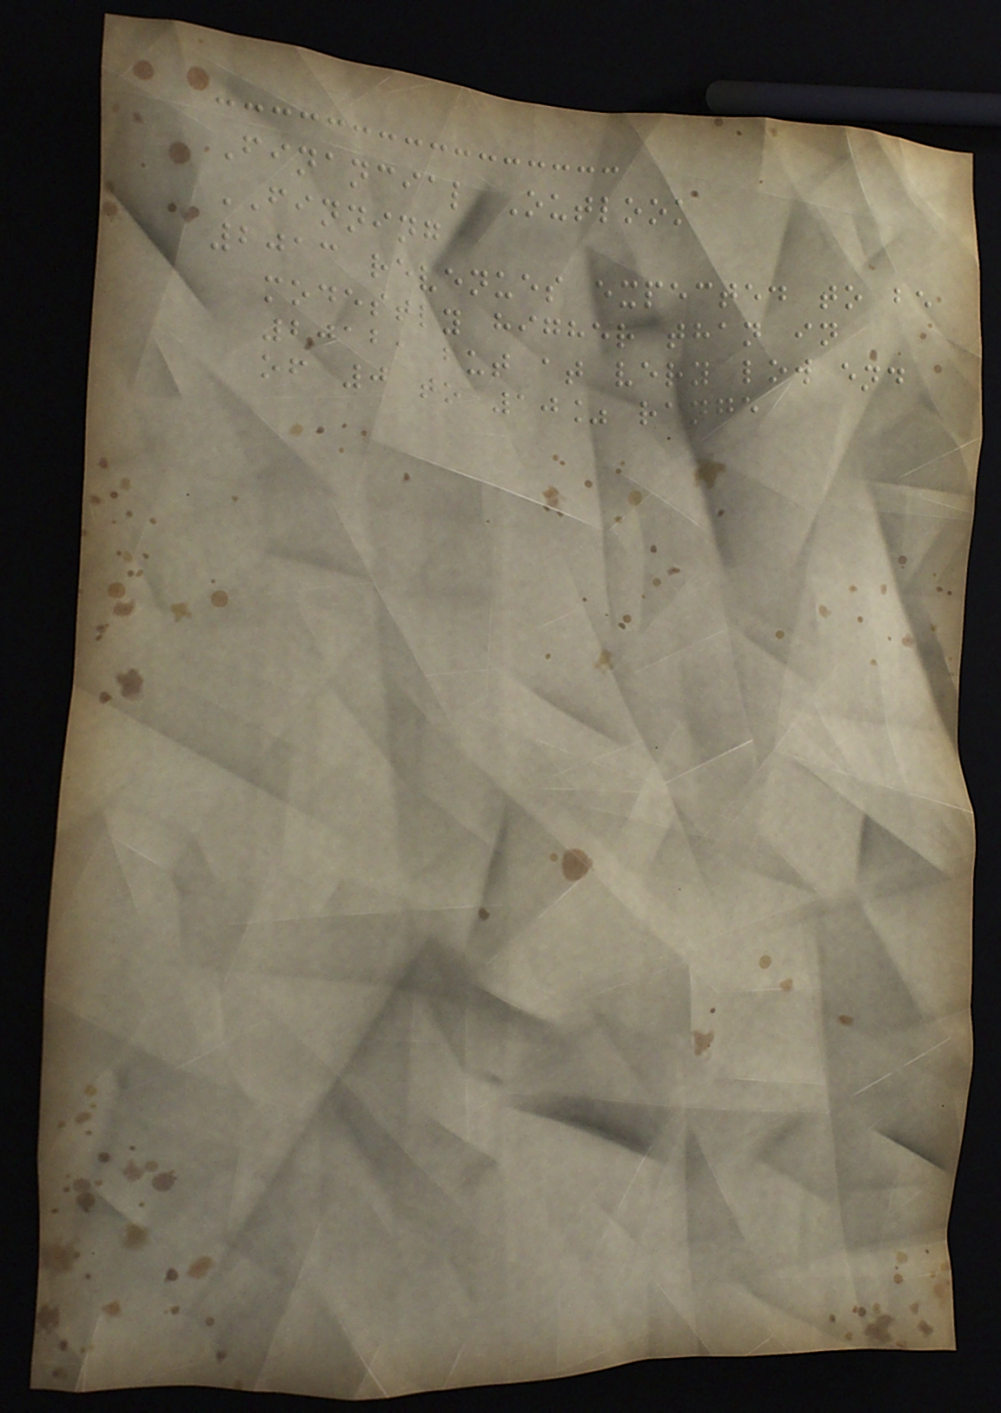Financial Outlook
FINNING
2013 revenues expected to be
modestly higher than in
2012, but at very low end
of 0 to 10% range
